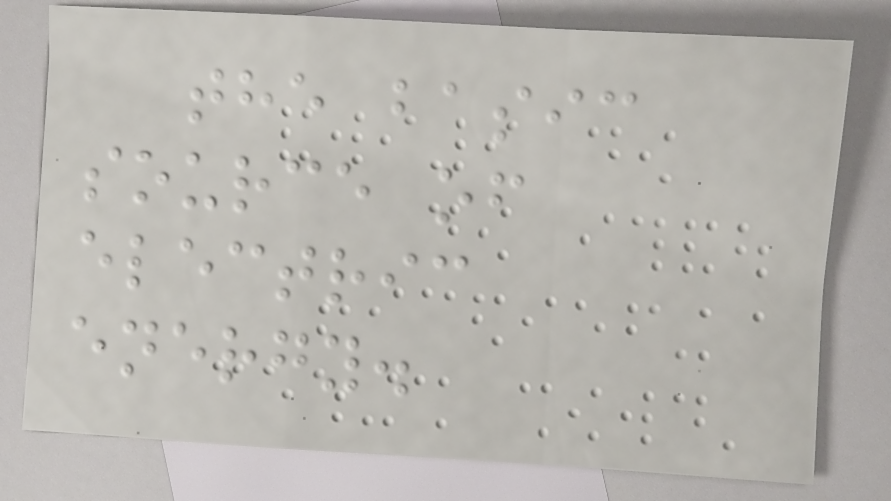the basic
source of
electric
energy.
